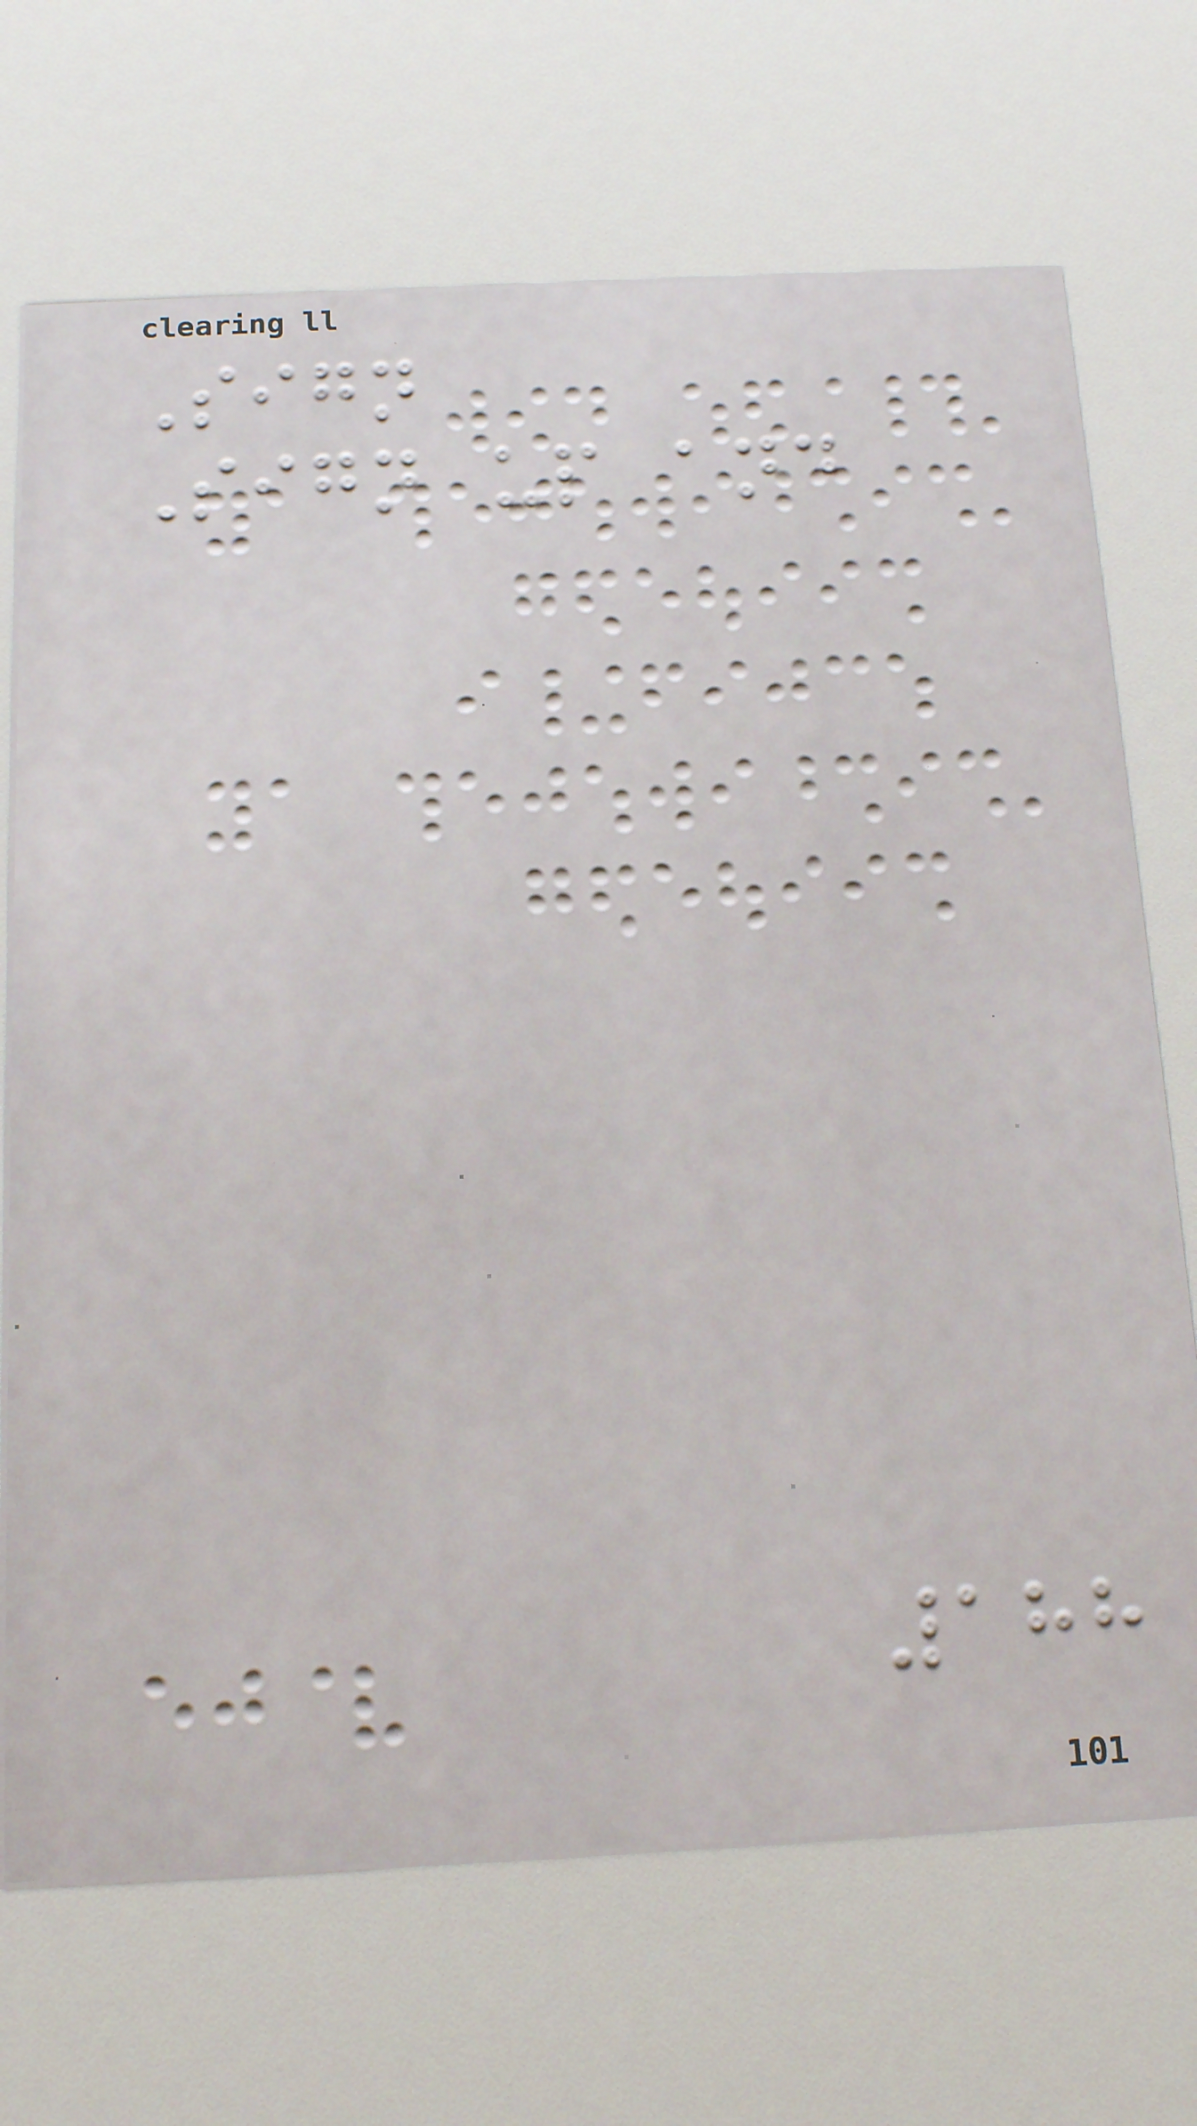Sign
Sign up and
188
